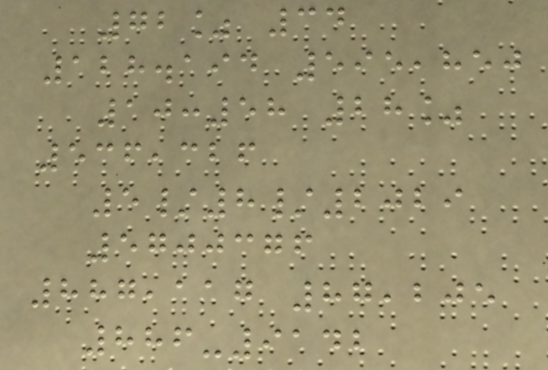72% 34
128.194 595,850
10:58 28%
536,326
5/8/2029
5700376
887,117 87,205
886-9142
